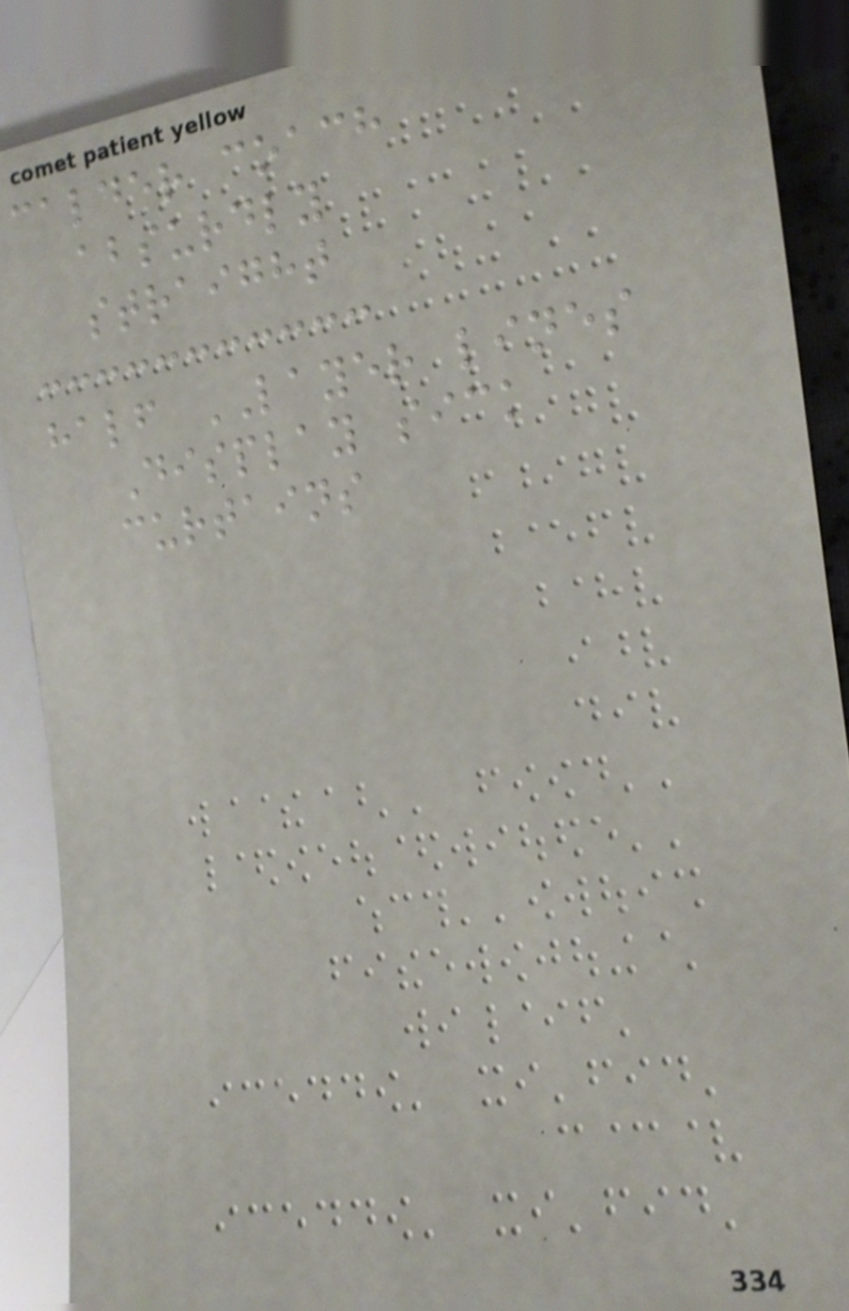calder coach
absurdly
straight
half LAYER lines
Display sick
curtains
